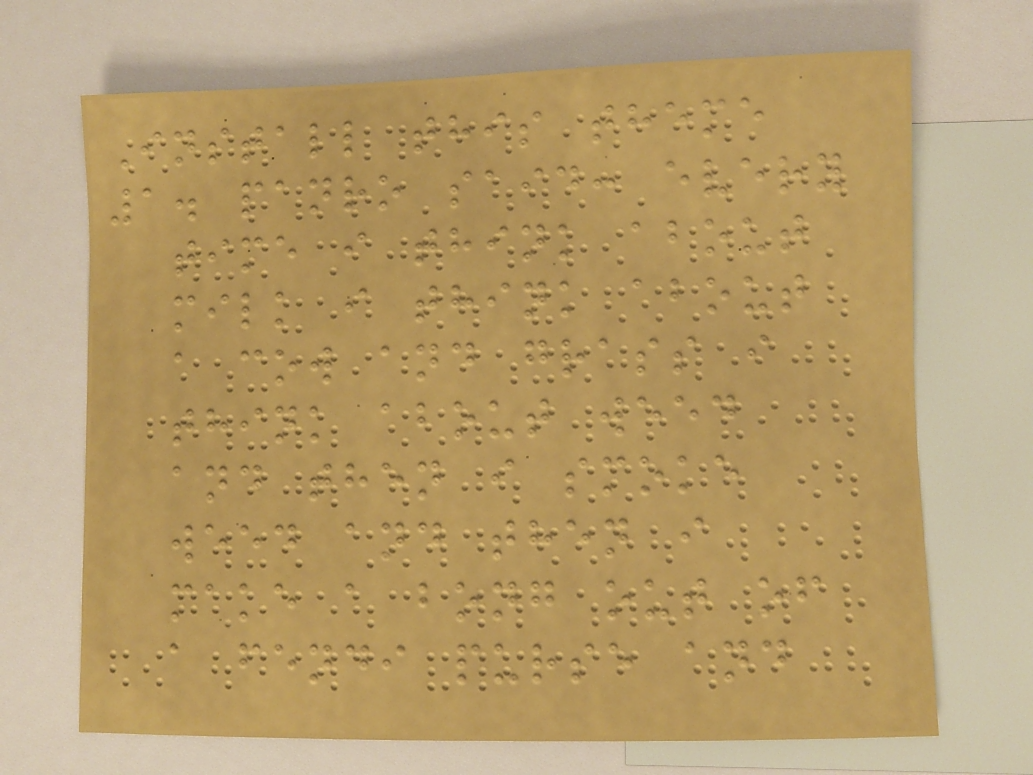Install this theme
1. panro said: every
time i think about
milk i think about
a cow and grass i
think about weed
and then i smoke
weed and then i
make a bong out of
a fendi purse and
